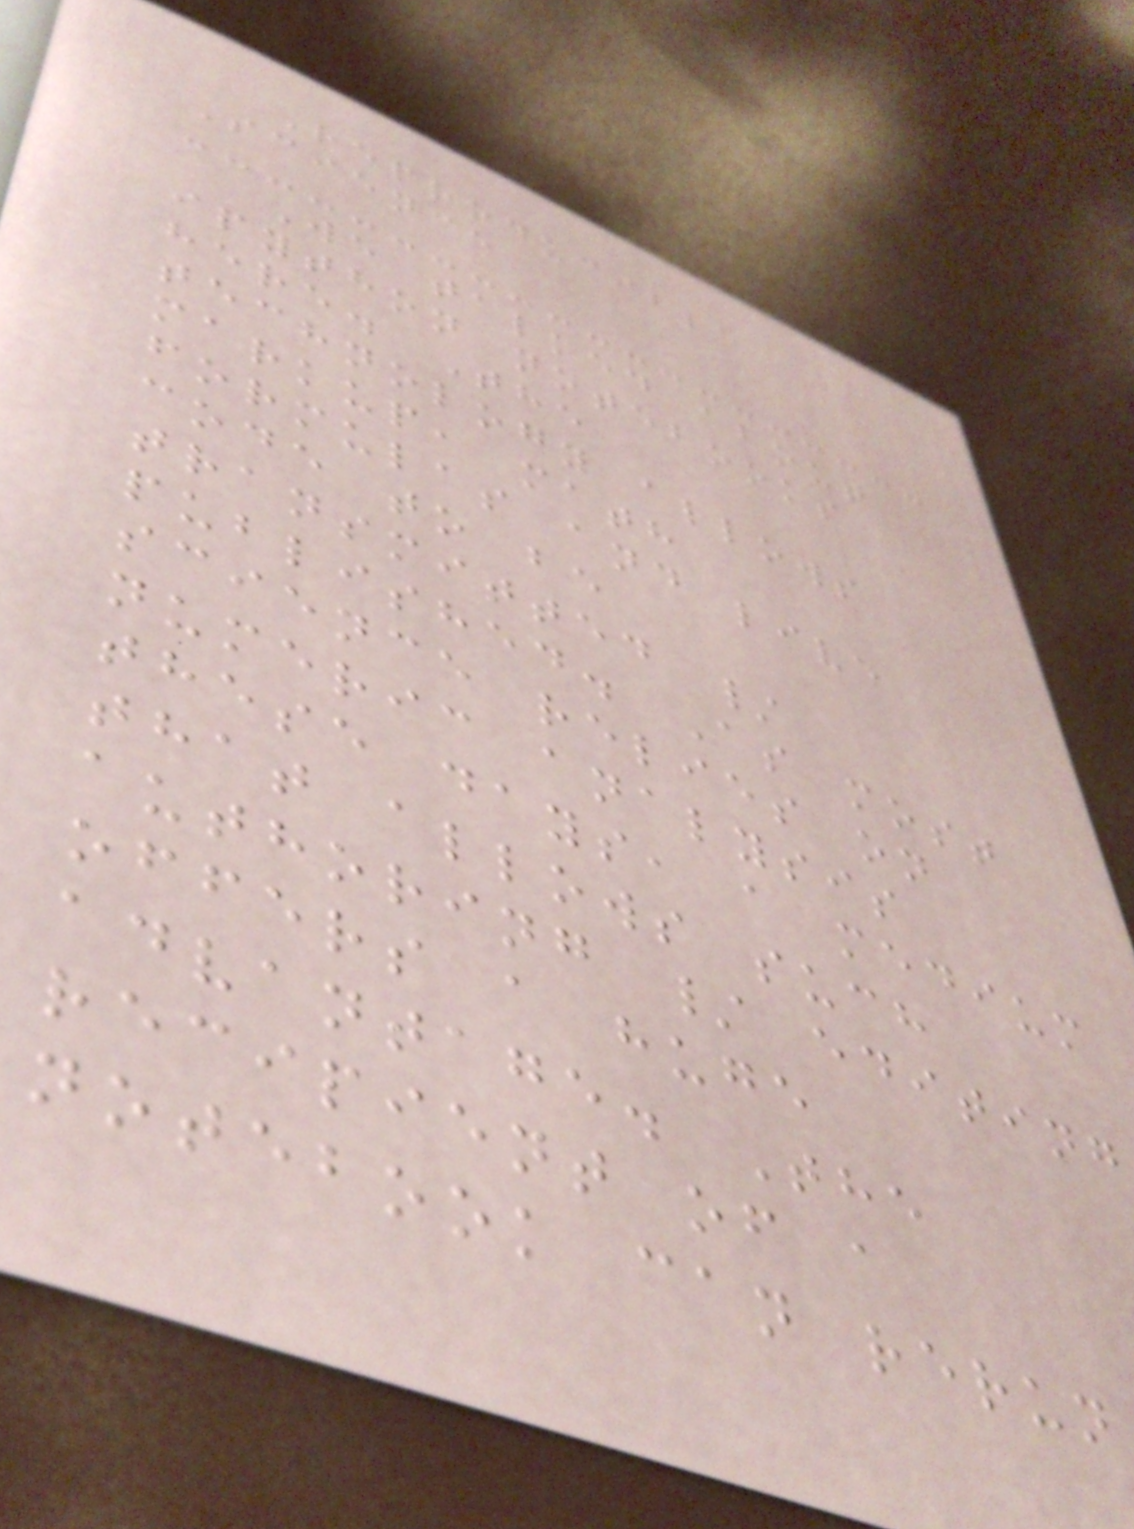Reproducible
Science
We talked about
ipython notebooks
here. The
technology allows
markup, math
formulas and live
code to be
transmitted /
published. As most
science relies on
numeric analysis
these days, a medium
that allows such
authoring / editing
offers a huge
advantage. The
recipient of a
notebook can rerun
